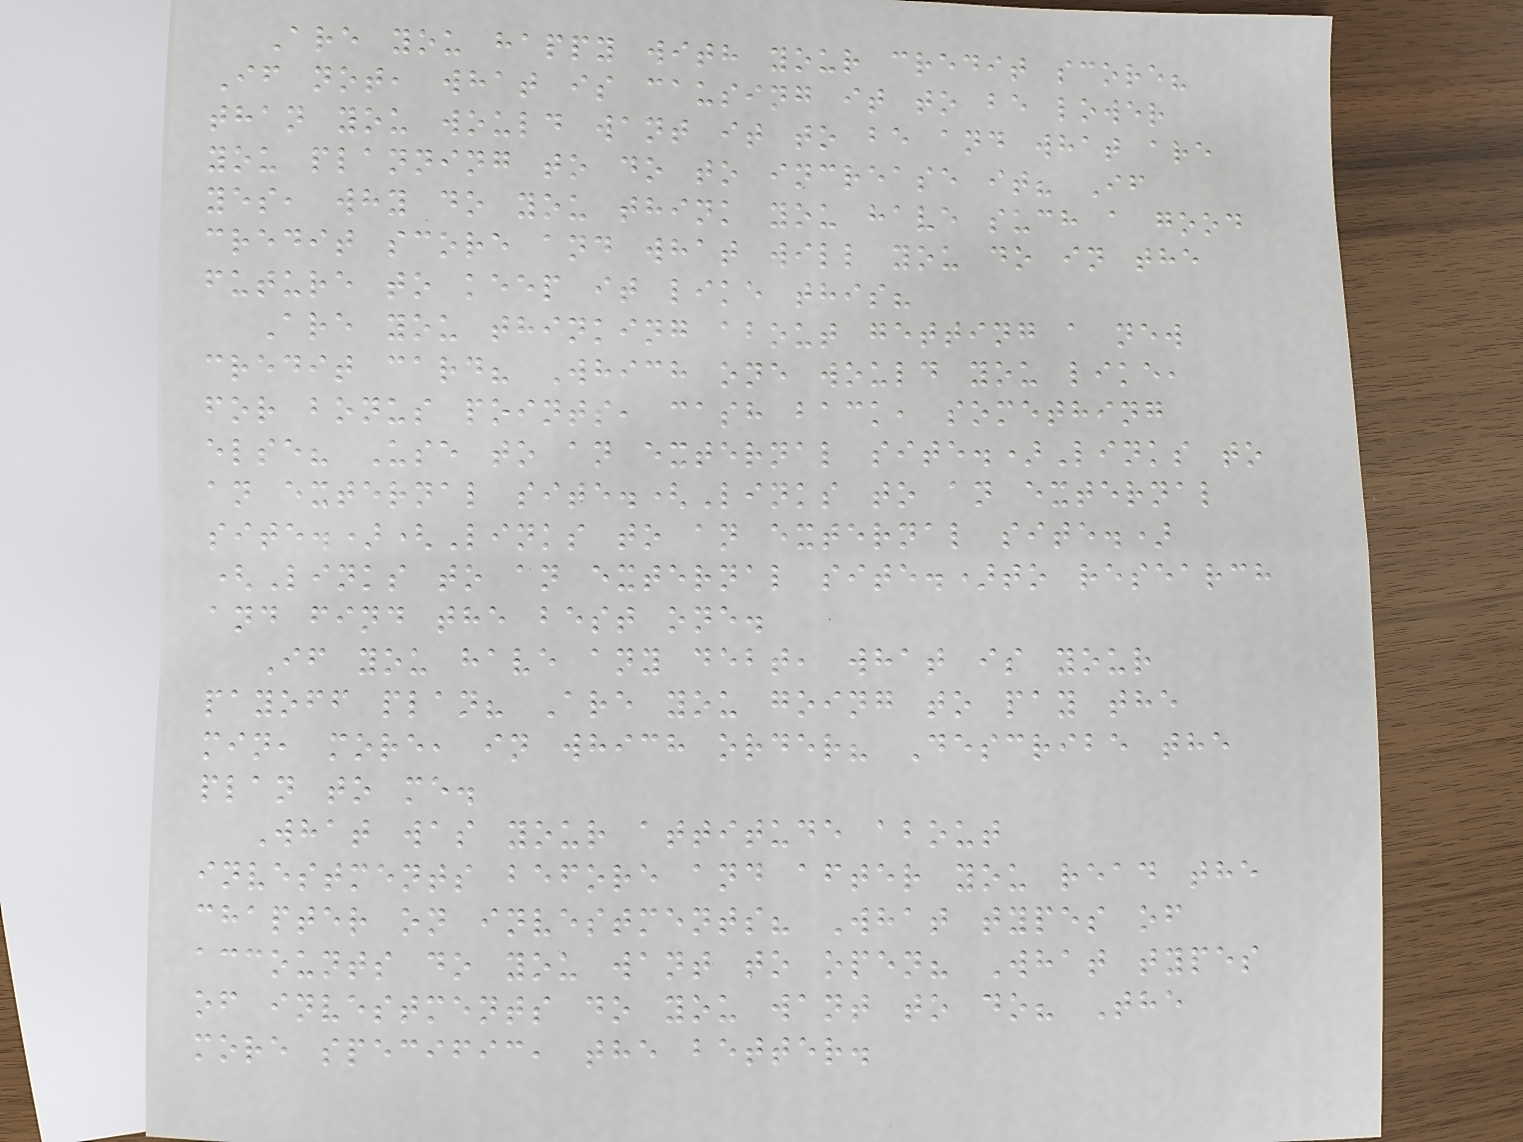Are you happy with your credit score?
If not, what is causing it to be lower
than you would want it to be and what are
you planning to do to increase it? If
yes, why do you think you have such a good
credit score and what will you do in the
future to keep it like this?
Are you thinking about getting a new
credit card? Which one would you like,
for bonus points, cash back, something
else? Use to an external site.)Links to
an external site.(Links to an external
site.)(Links to an external site.)
(Links to an external site.)to research
and find the best one.
If you have any debt, what is your
payoff plan? Are you going to pay the
min, more, in which order? Describe the
plan to me.
What was your attitude about
investments before and after you read the
chapter on investments? What types of
accounts do you want to open? What types
of investments do you want to do? The
more specific, the better.
